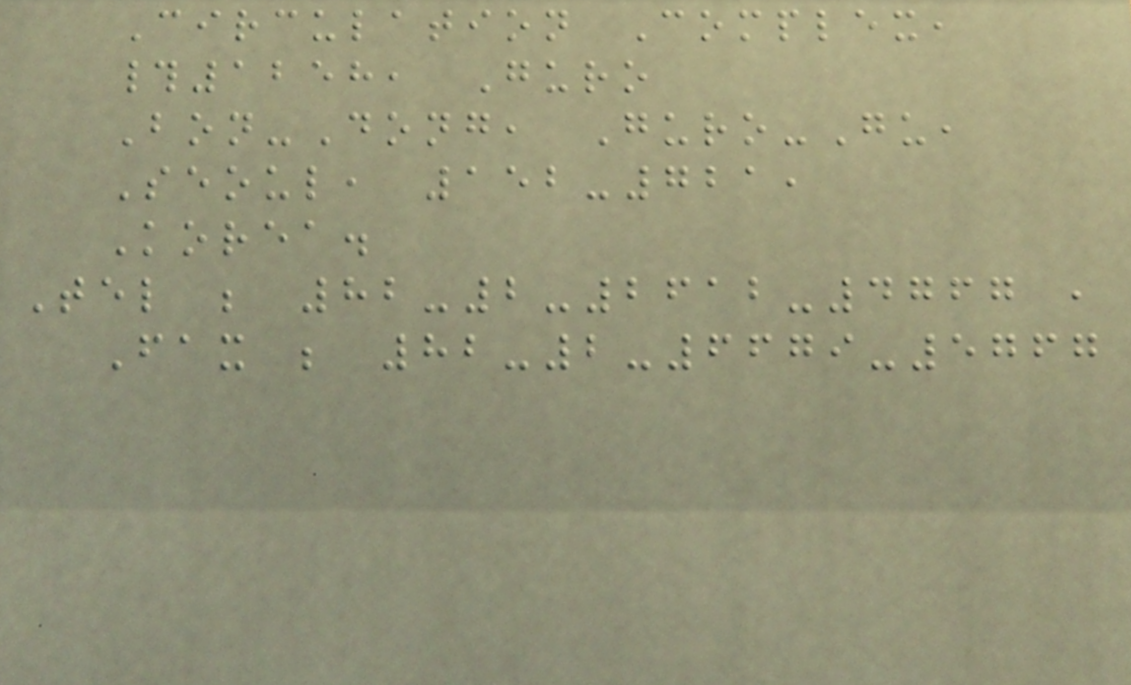Circulation Complex,
#1258, Guro
Bon-Dong, Guro-Gu,
Seoul, 152-721,
Korea.
Tel ; 82-2-2612-4767 ,
Fax ; 82-2-6679-5767
